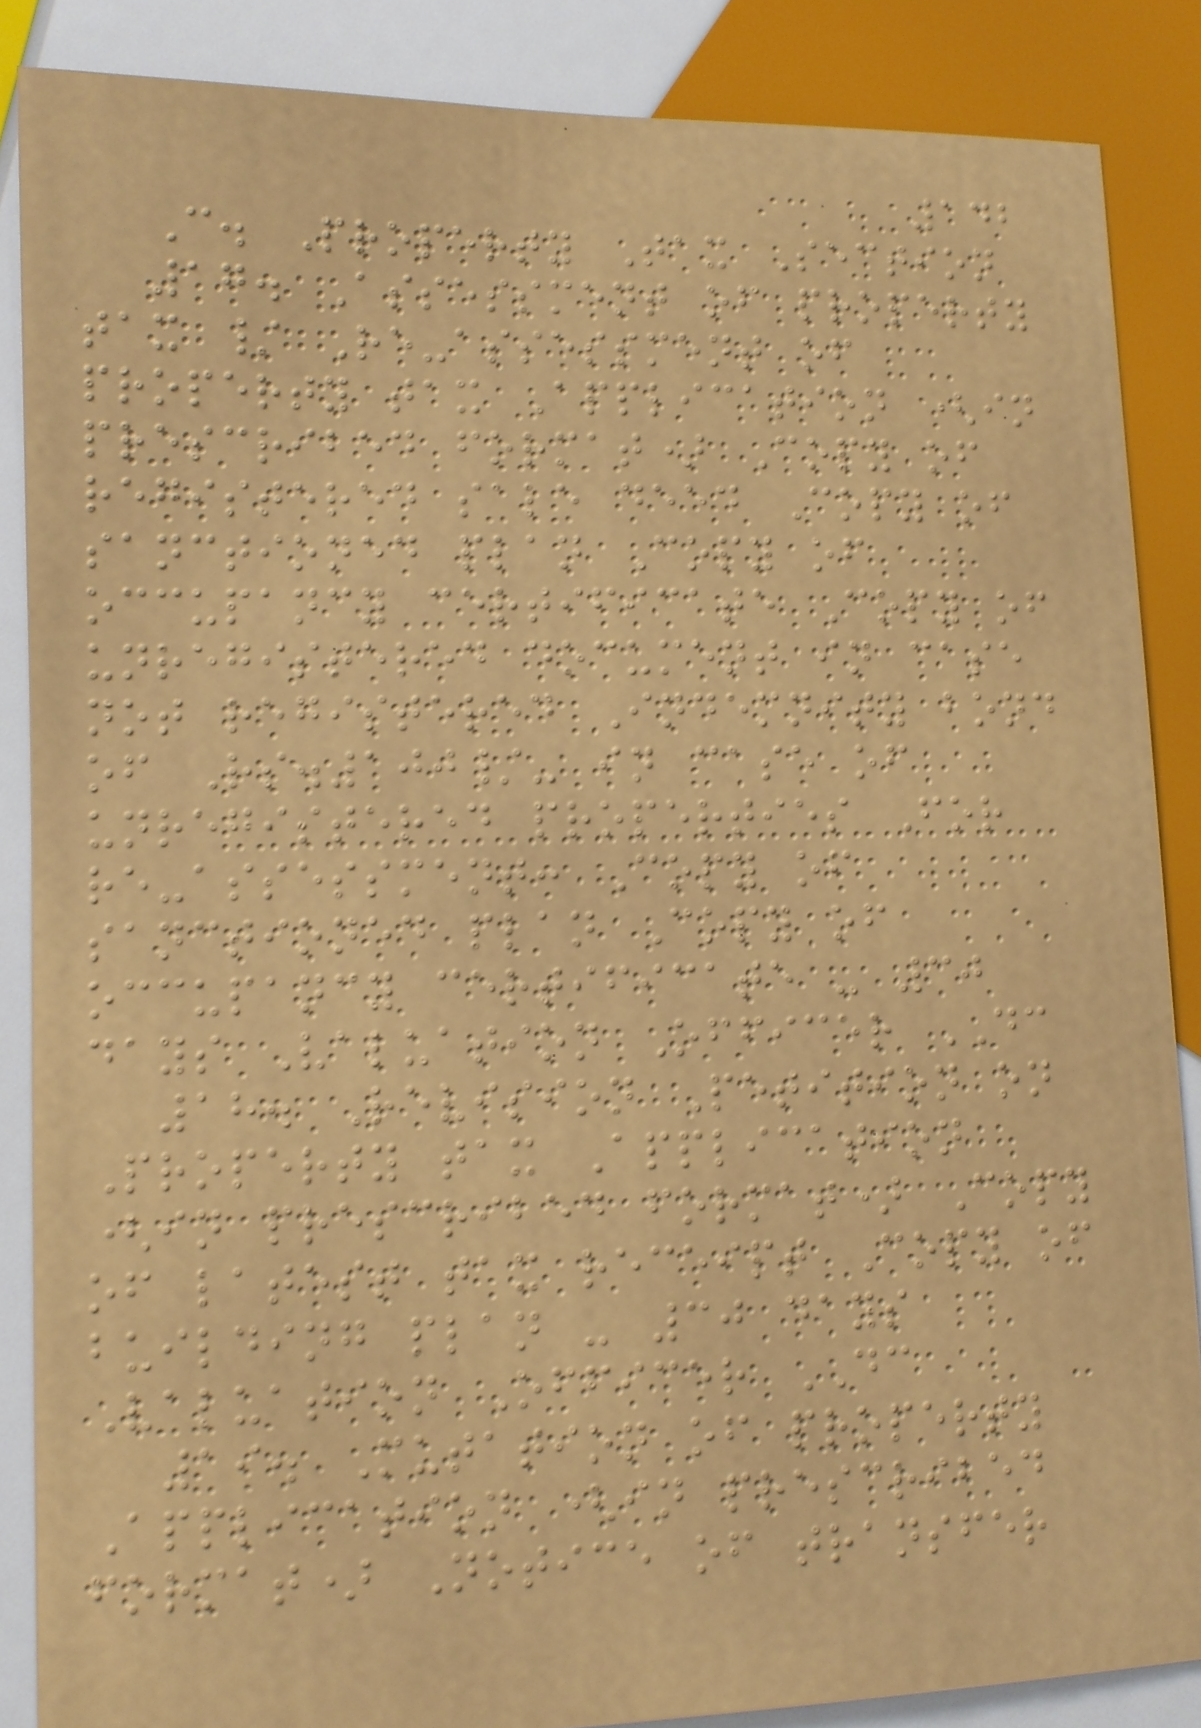142
C. Property Tax Section
17. Assessment of property
tax / Re-assessment of
property tax Application (in
prescribed format) Copy of
registered sale deed Copy of
sanctioned plan Copy of
occupancy certificate Copy of
unregistered document in case
not registered Indemnity bond
of Rs.100/- in case of
unregistered properties For
re-assessment: Copy of
sanctioned plan Copy of
occupancy certificate - 30
days Valuation Officer DC
18. Revision Petition on
Property tax Application
(in prescribed format) Copy
of latest tax receipt Copy of
building plan - 30 days
Valuation Officer DC
19. Mutation of property
Application (in prescribed
format) Notice of transfer
